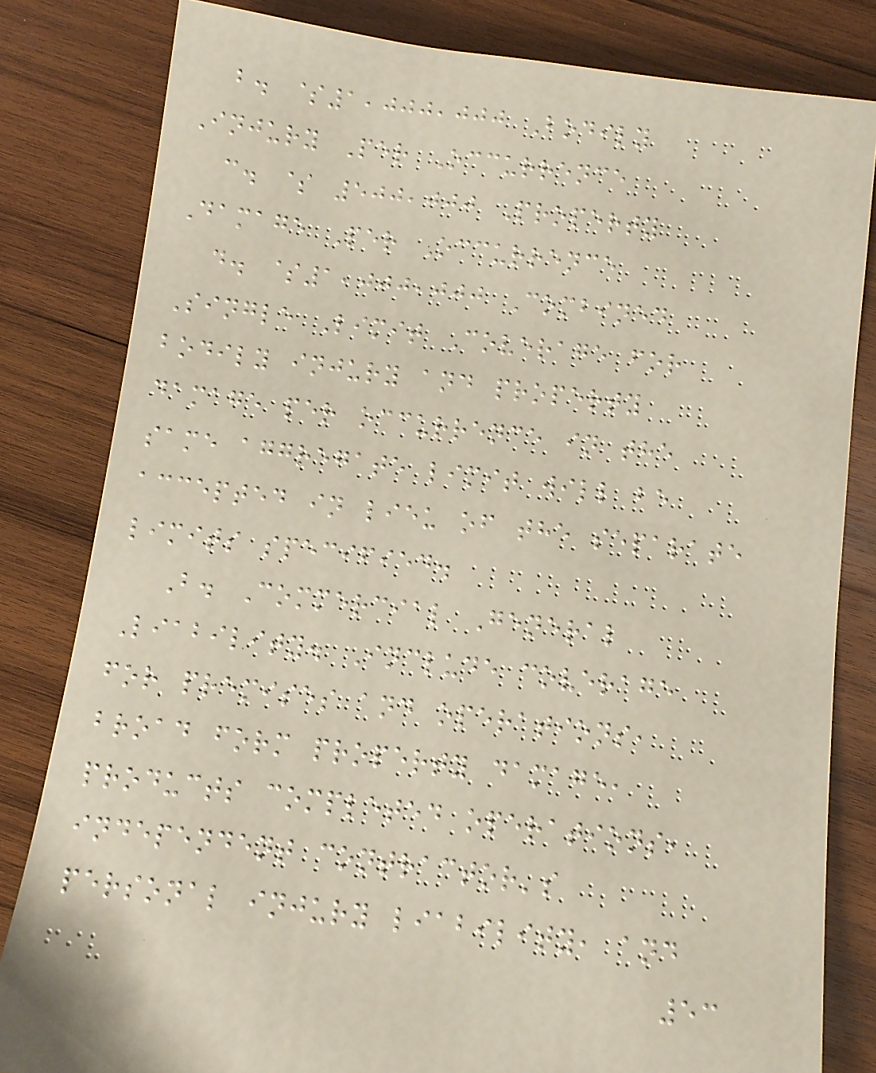b. $1,000,000 Bodily
Injury Per Occurrence
c. $ 500,000 Property
Damage Per Occurrence
d. $1,000,000 Combined
Single Limit Coverage for
bodily injury and property
damage per occurrence in the
same aggregate limit will be
accepted in lieu of the separate
limits specified.
B. Commercial General
Liability. Include coverage
for premises and operations,
broad form property damage,
products completed operations,
independent contractor's
personal injury liability, and
53
